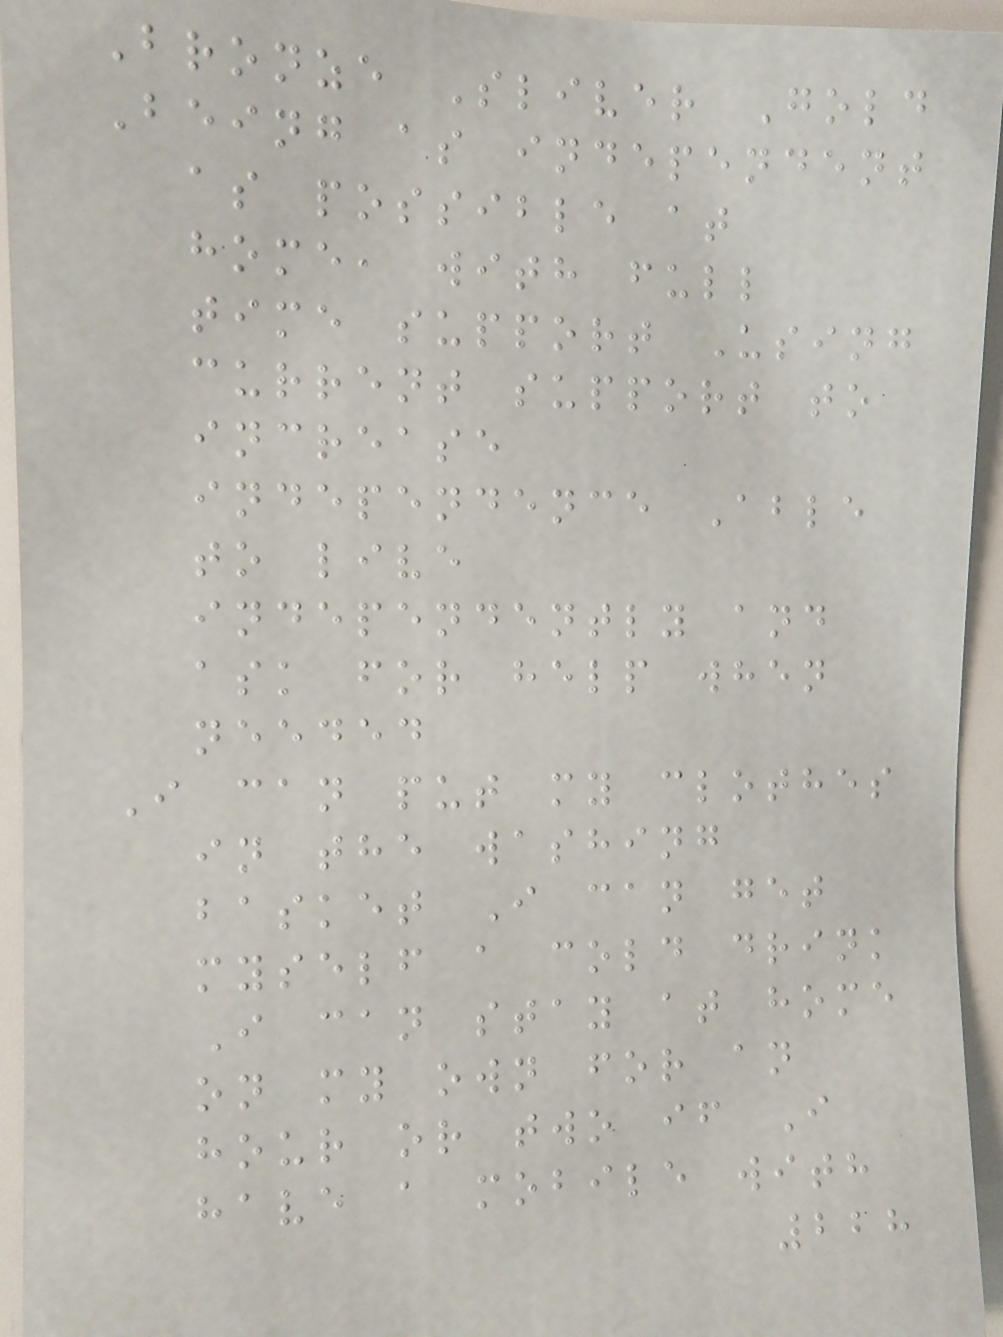Bronze Sliver Gold
Being as independent
as possible at
home, with full
time support Using
current support to
increase
independence Able
to live
independently and
ask for help when
needed
I can put my clothes
in the washing
basket I can get
myself a cold drink
I can stay at home
on my own for an
hour or two if I
have a mobile with
228
